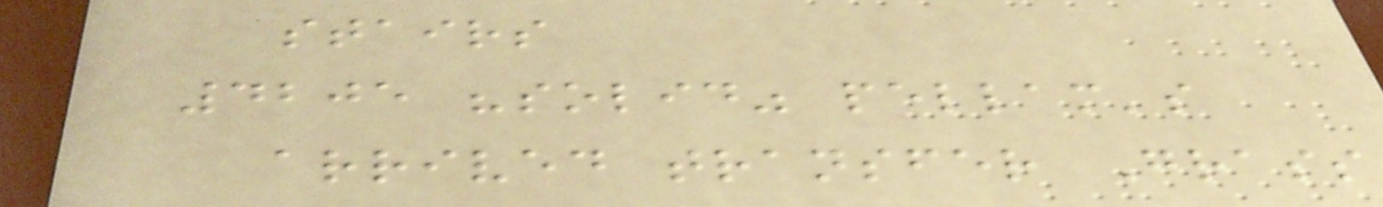stairs
4205 "solid" pellam's
arrived transfer Grass
